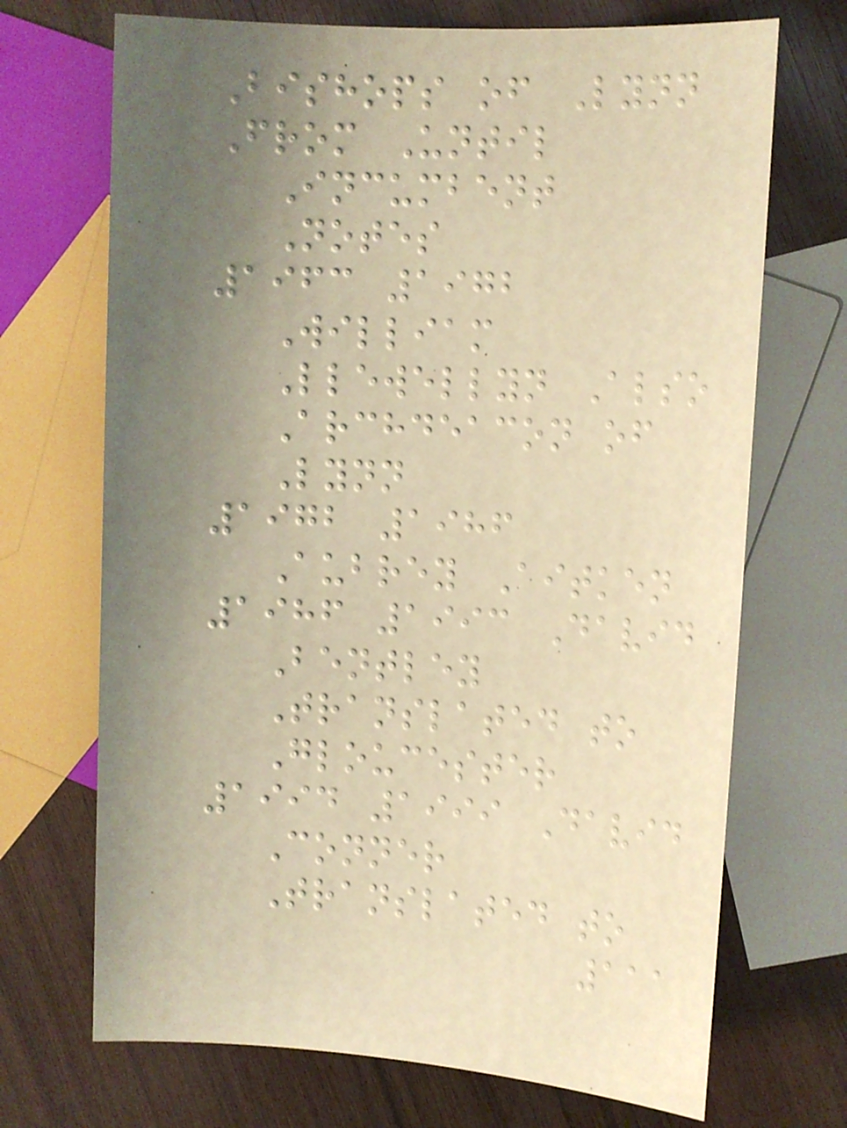Bishops of Lynn
From Until
Incumbent
Notes
1963 1972
William
Llewellyn Also
Archdeacon of
Lynn
1972 1986
Aubrey Aitken
1986 1993 David
Bentley
Translated to
Gloucester
1994 1999 David
Conner
Translated to
111
